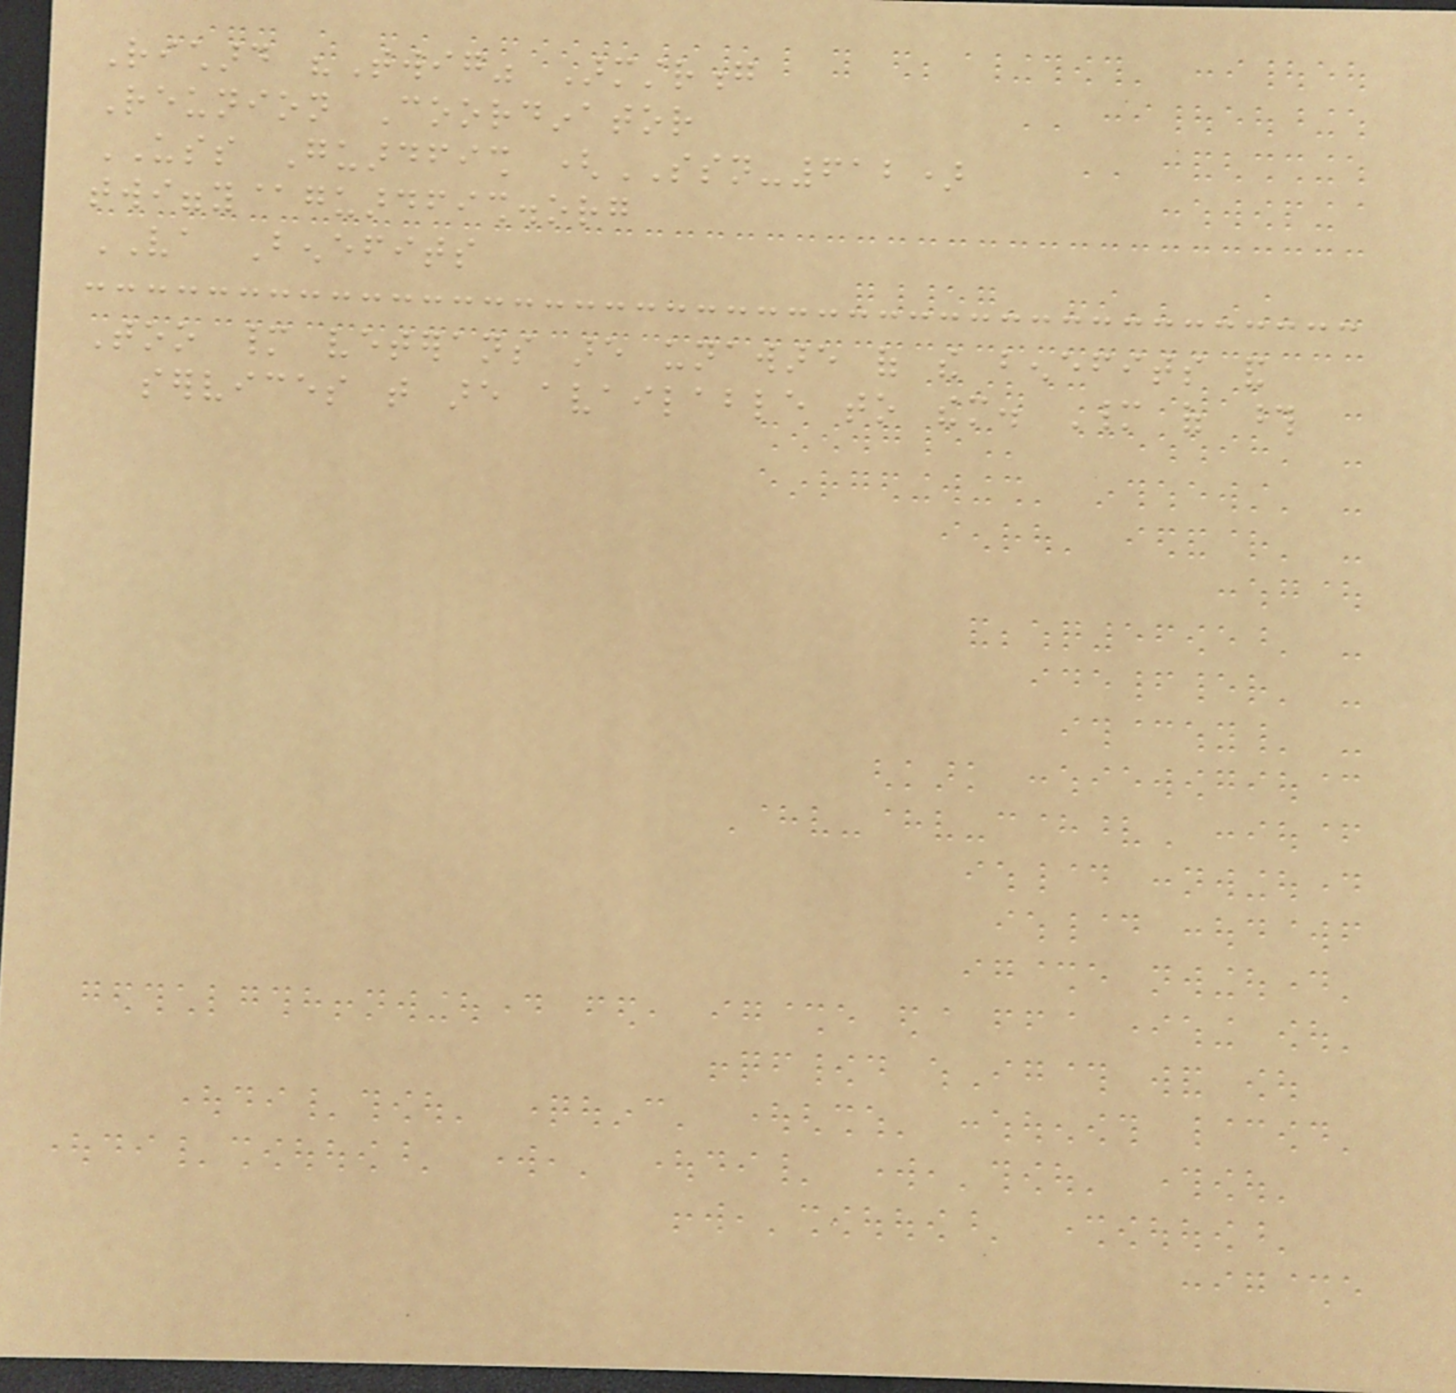Richard "Twig" Armstrong
Reunion Coordinator
USS Guardfish (SSN-612)
twiggy@guardfish.org
VA Benefits
Too many veterans are unaware of the benefits and
services that are available to them. Many of those
